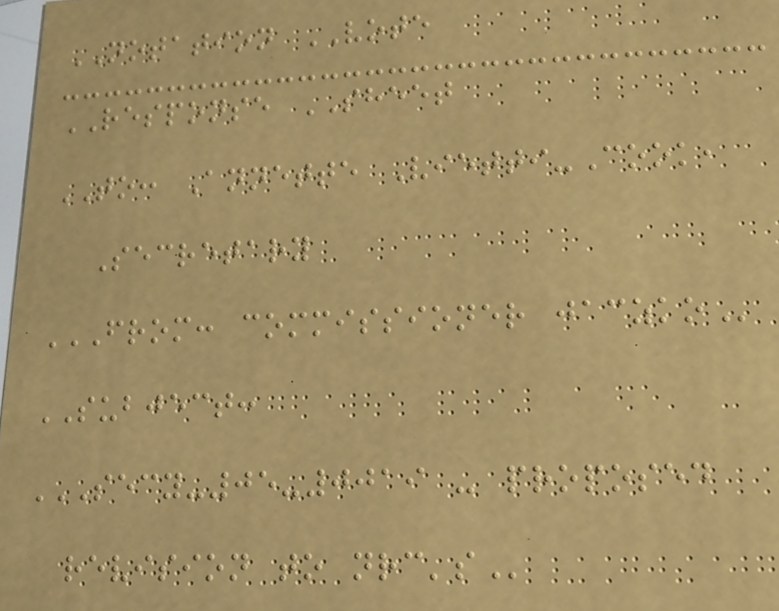NOTATION VOTE
RESPONSE SHEET
TO: Annette Vietti-Cook,
Secretary
FROM: COMMISSIONER JACZKO
SUBJECT:
SECY-05-0019 - PROPOSED
REVISION TO NRC'S
